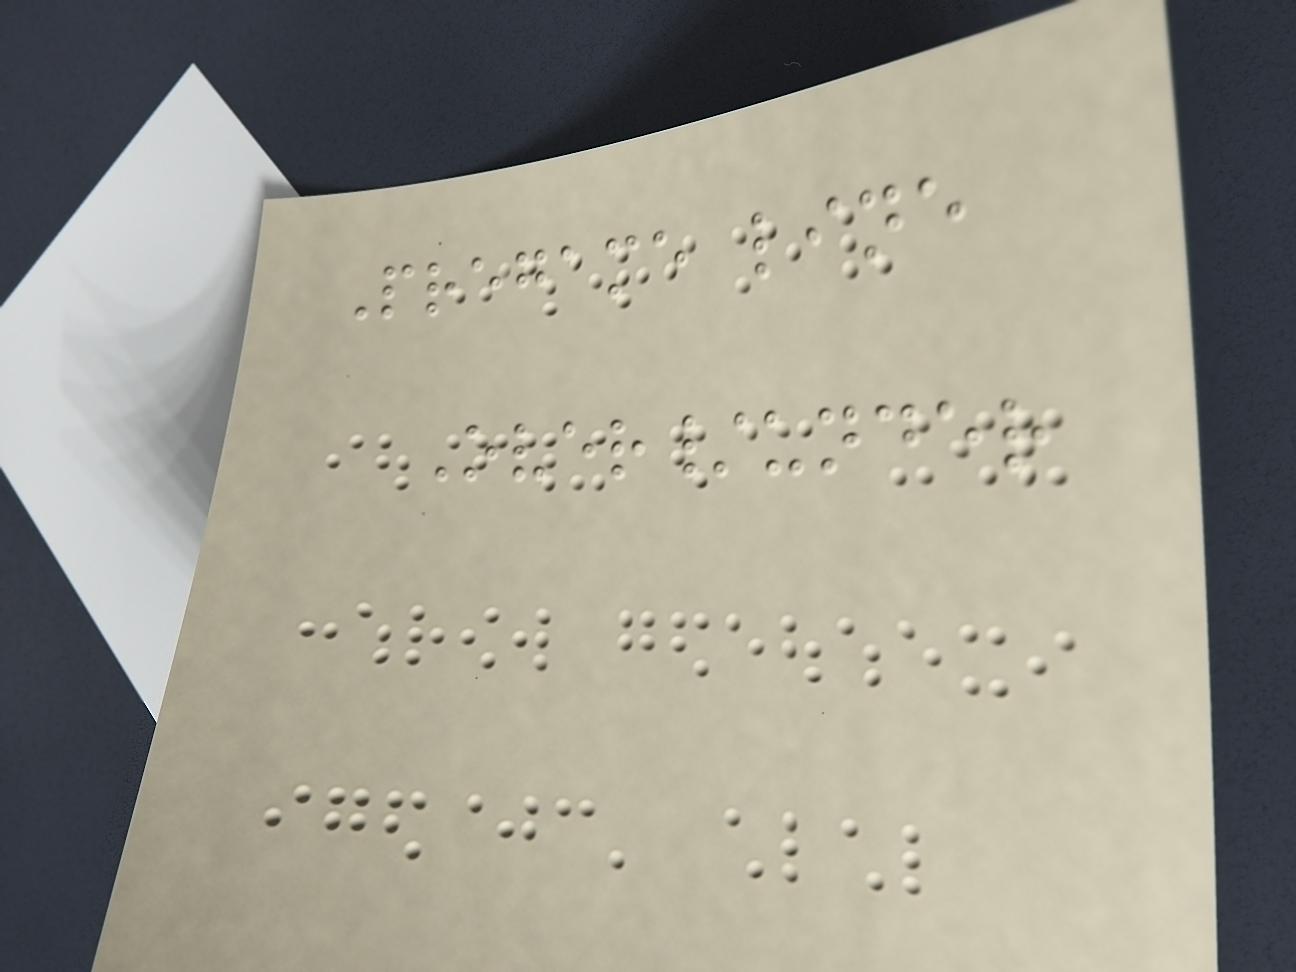Pregame line
Over/under
